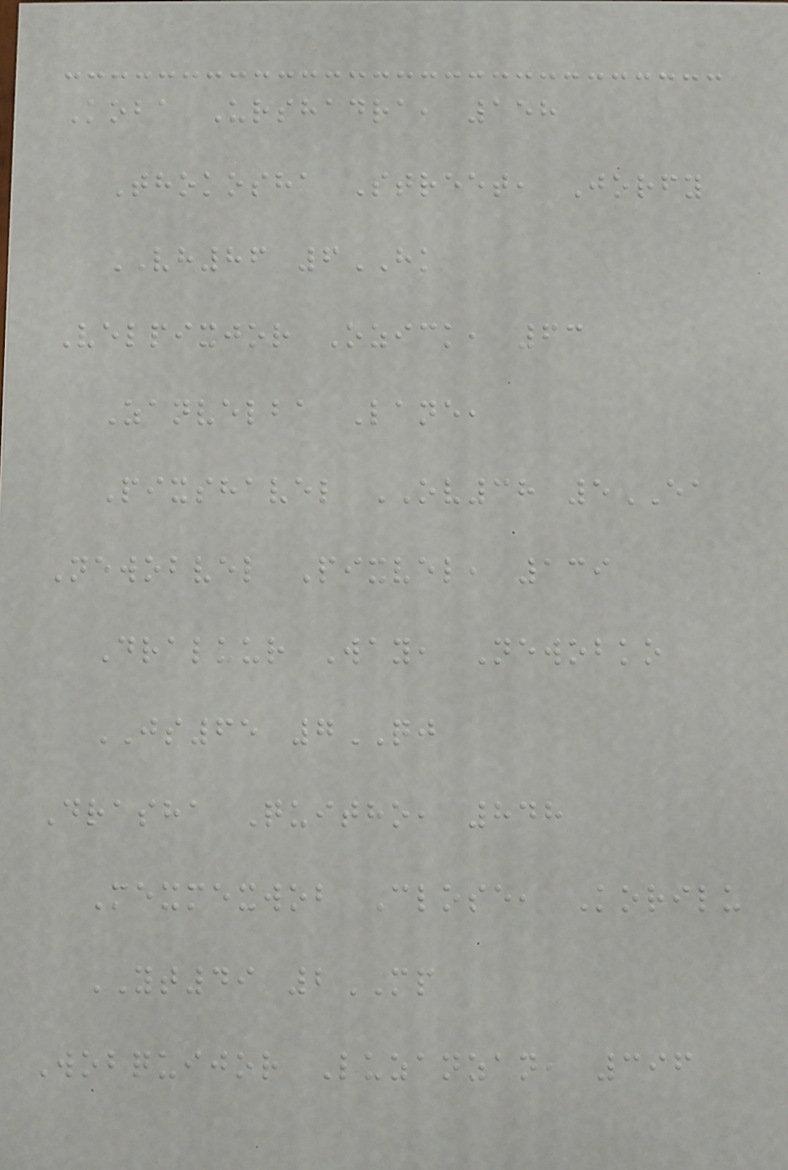Koba Urshadra, 158
Thokosha Street, Jorfy
VH86 6HK
Velpixjor Ozick, 63
Zanvelba Lane,
Pixshavel OV38 5EA
Newobvel Pixvel, 139
Draluur Way, Newobko
JS65 7QJ
Drasha Quitho, 848
Mexmexwob Close, Korilu
YT49 2MP
Wobquijor Luzanzan, 396
